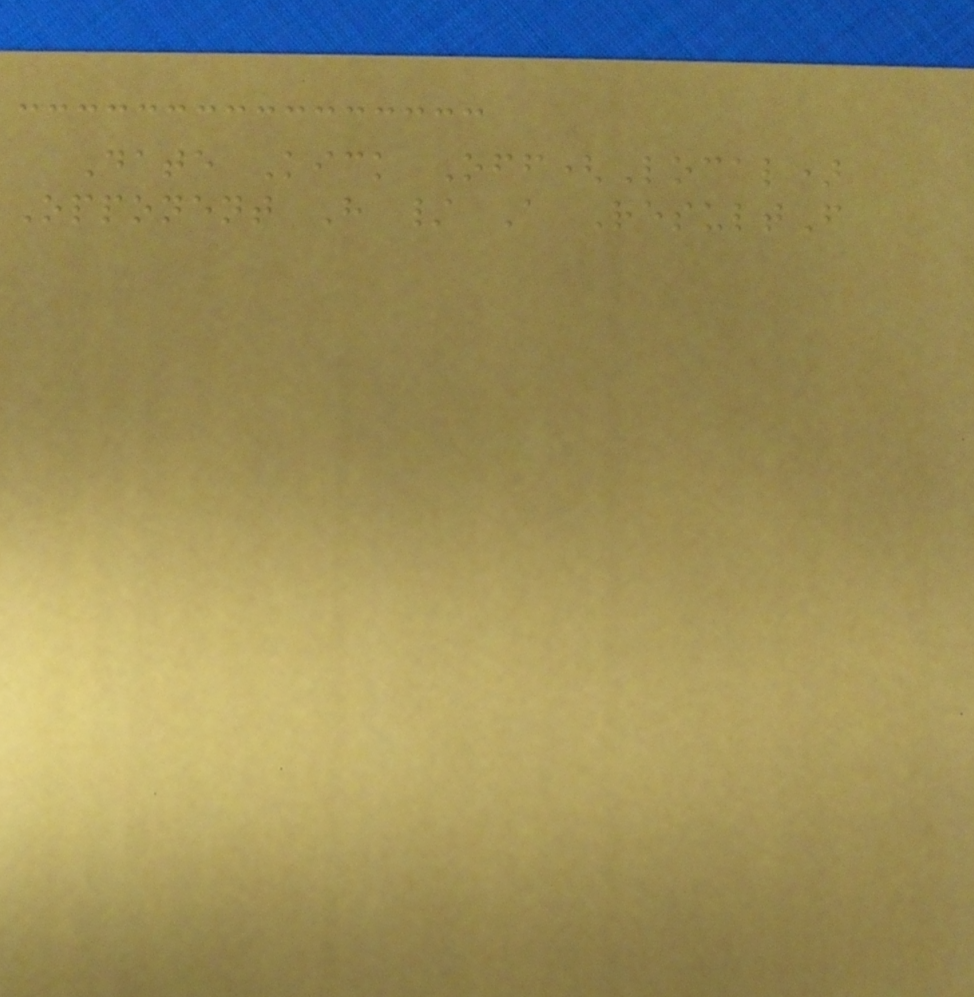Date Kick Off(Local)
Opponent H / A ResultF
